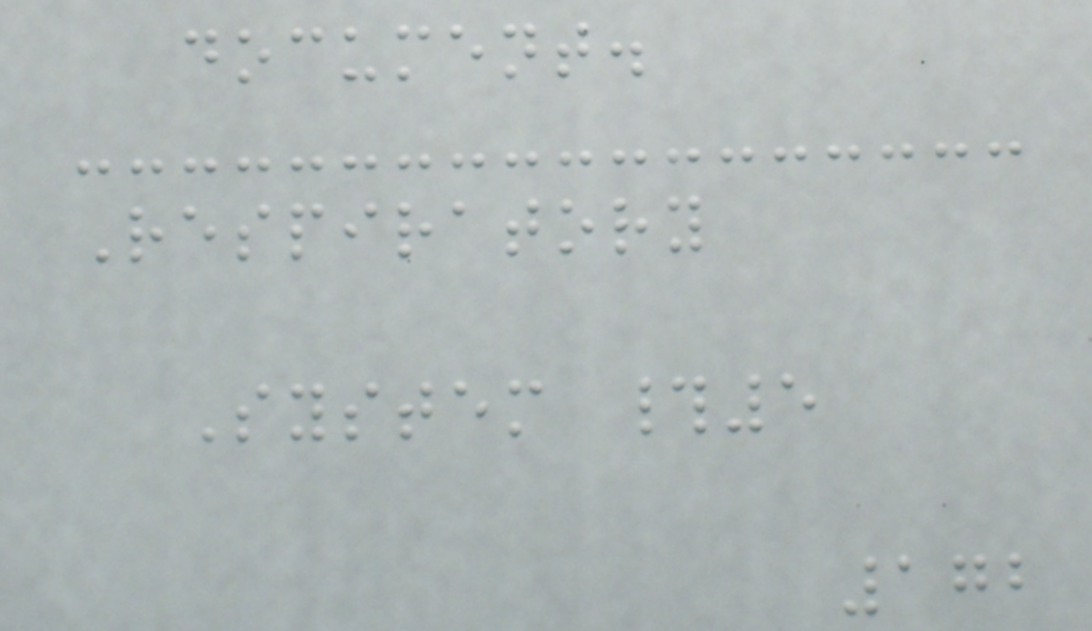document.
Respiratory
System #5
172
